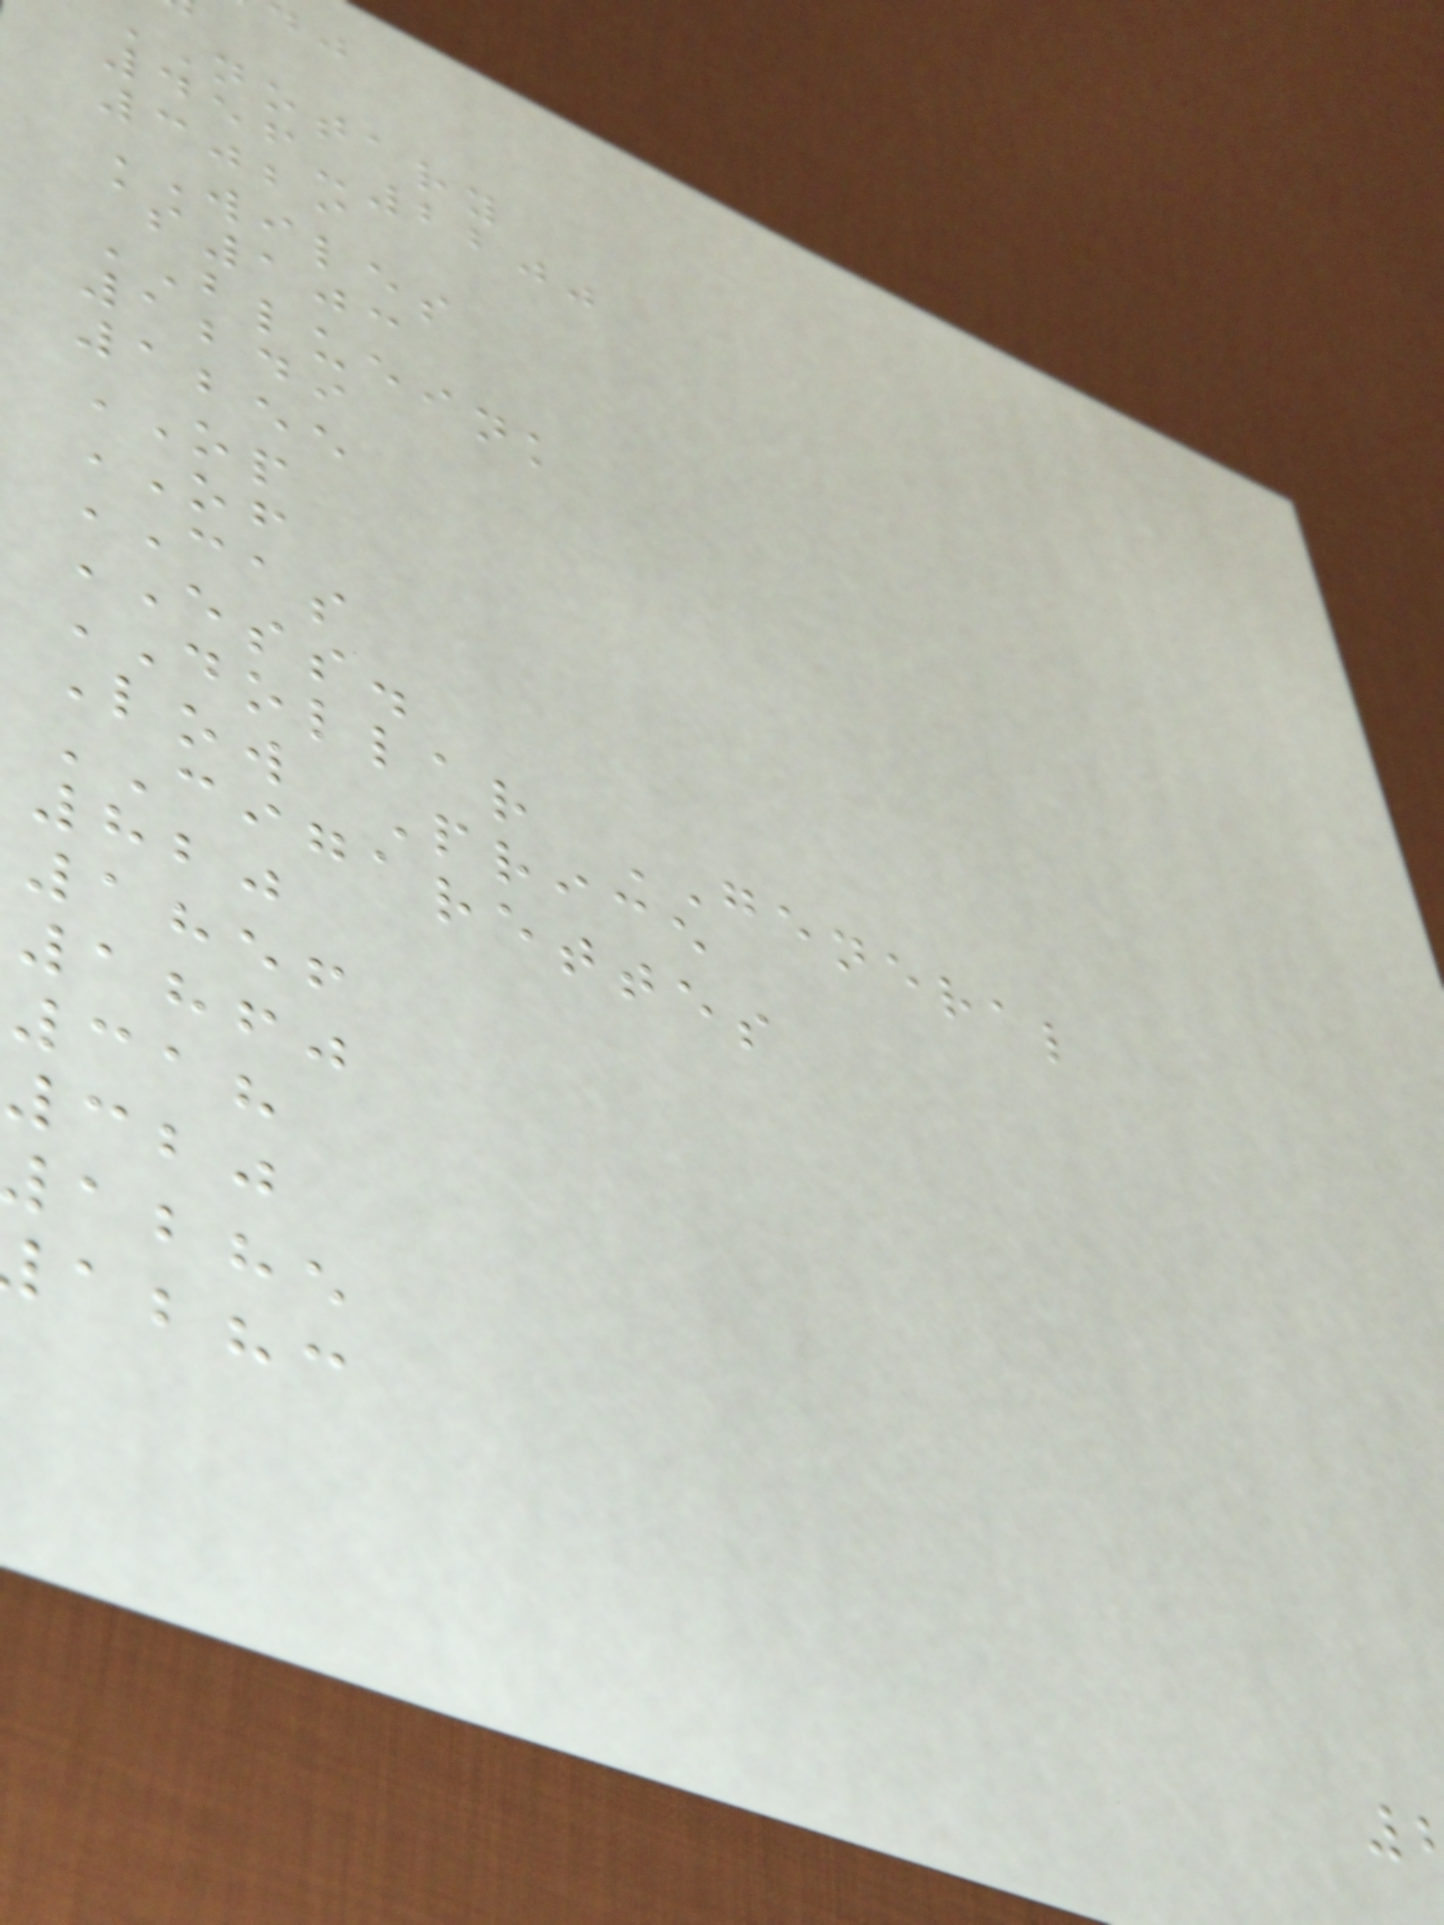notary
456-2200
3029
WILES
$103
BLUEINK
1249
1255
OP
OF
CAS
ESS.
DOLLAR GENERAL
Low Price
CIGARETTES
820
1856
1860
318
320
abhe
abhc
